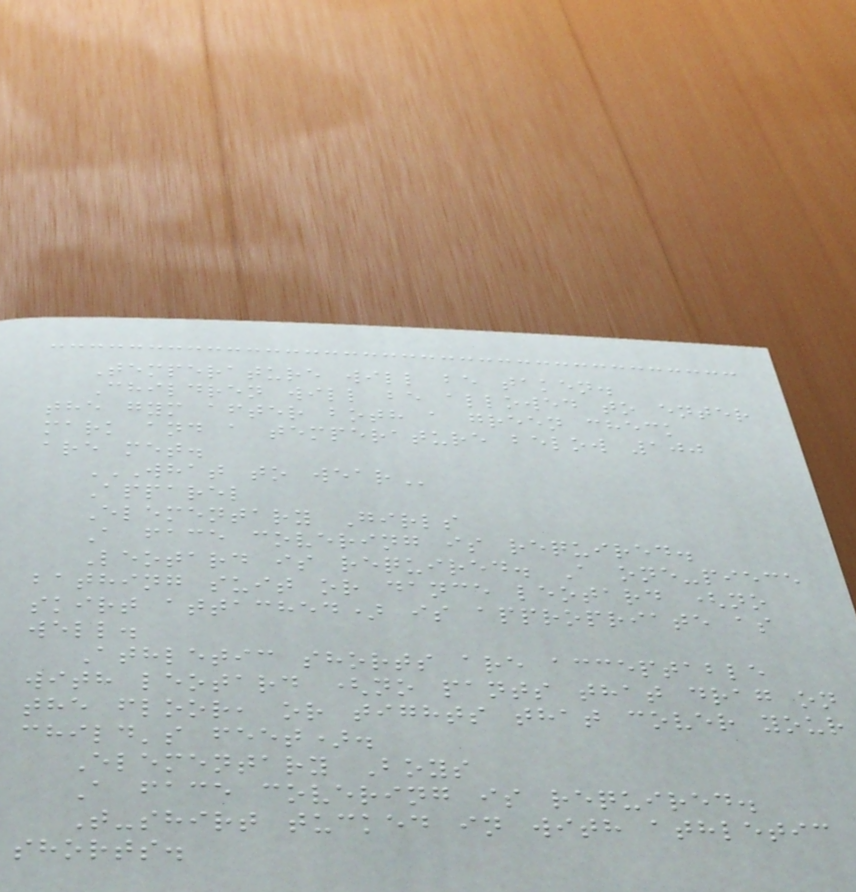Temperature will be taken.
Children will be allowed to enter
the gym after both a green check
mark and a temperature below 100
are met.
WHAT TO WEAR
Apparel
Elementary Girls
A face covering is required.
Leotard is required. A one-piece
bathing suit or dance leotard (no
skirt attached) is appropriate as
well.
Athletic shorts are acceptable
with leotard (no pants that drag on
the floor, or tights that cover your
child's feet).
Elementary Boys
A face covering is required.
T-shirt tucked in with athletic
shorts.
